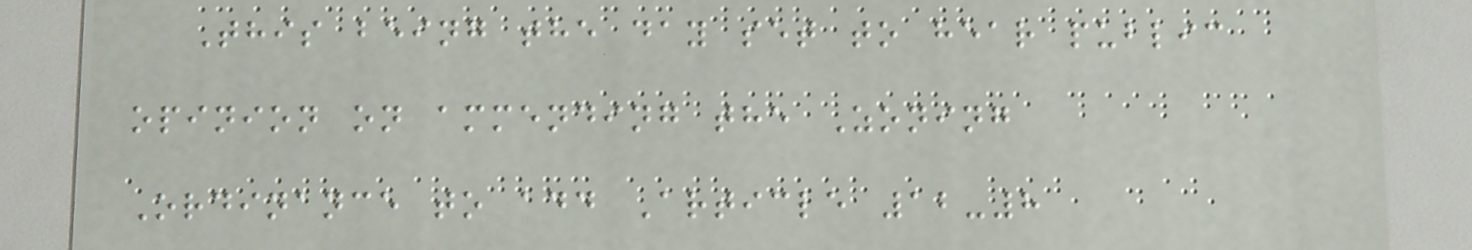This being the day set to hear public
opinion on ammending the Zoning
Ordinance to add Article 12-8
